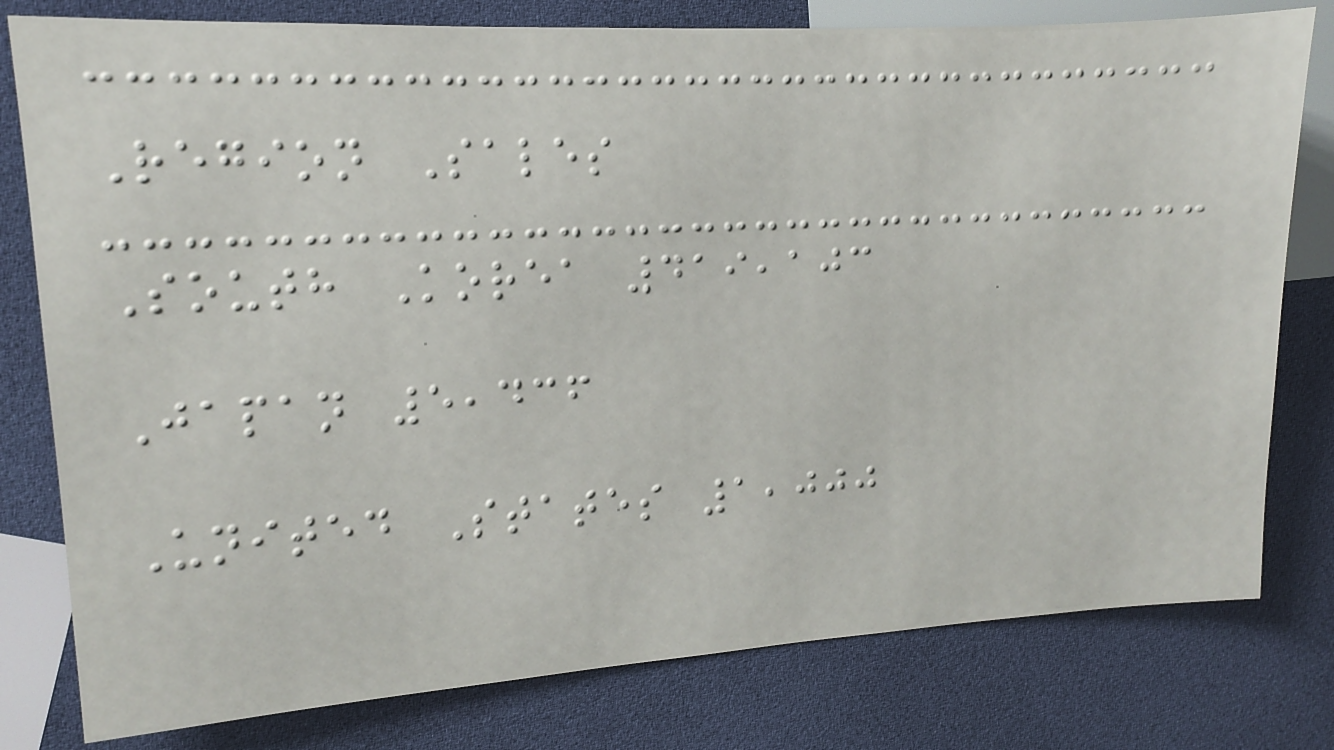Region Sales
South Korea 419,103
Japan 5,436
United States 1,000
